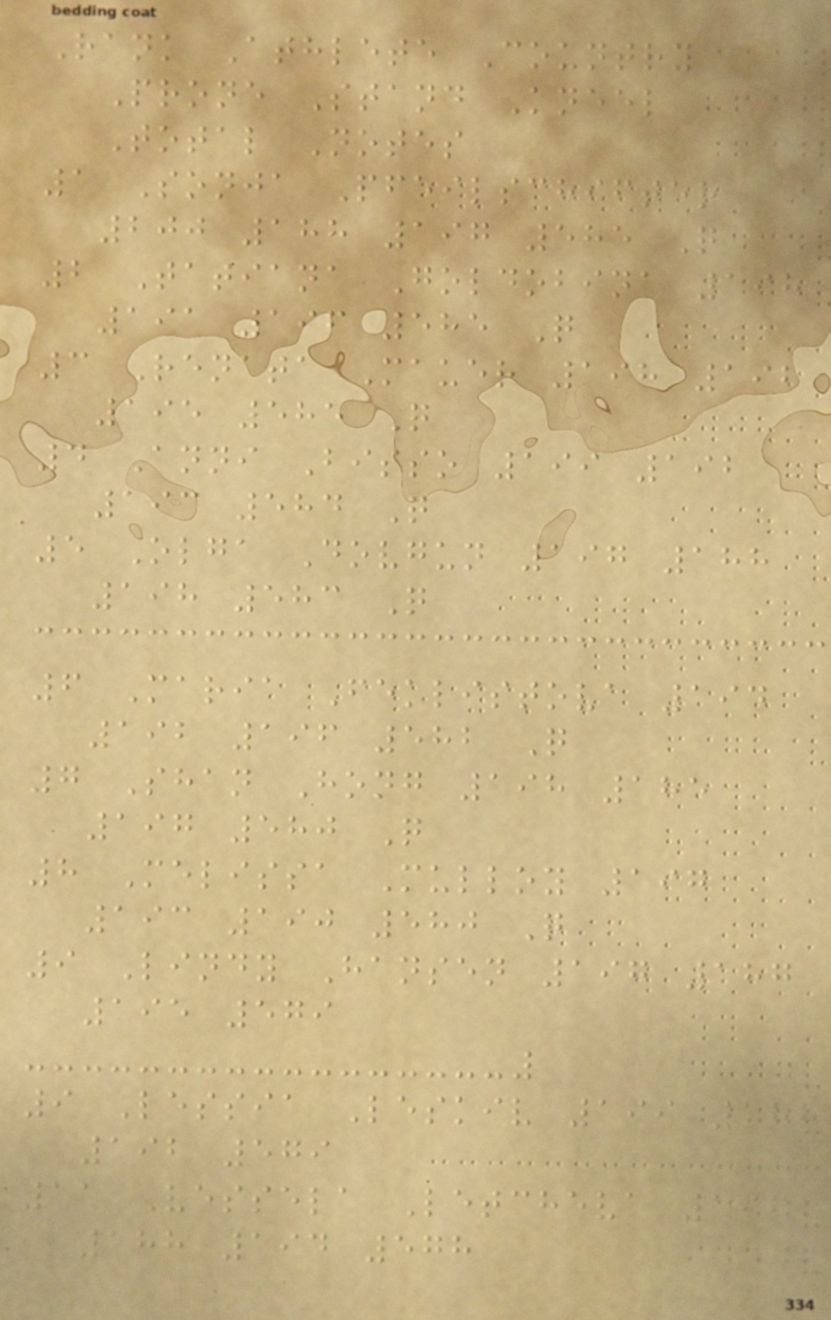Rank Athlete Country
Prone Stand Kneel
Total Notes
1 Sonja Pfeilschifter
200 188 197 585 Q
2 Tatiana Goldobina 198
191 196 585 Q
3 Renata Mauer 198 192
195 585 Q
4 Anni Bisso 199 192
193 584 Q
5 Olga Dovgun 197 188
198 583 Q
6 Maria Feklistova 194
192 196 582 Q
7 Shan Hong 198 185
197 580 Q
8 Melissa Mulloy 197
193 190 580 Q
9 Lindy Hansen 197 187
195 579
9 Lessia Leskiv 199 188
192 579
11 Vessela Letcheva 196
188 194 578
